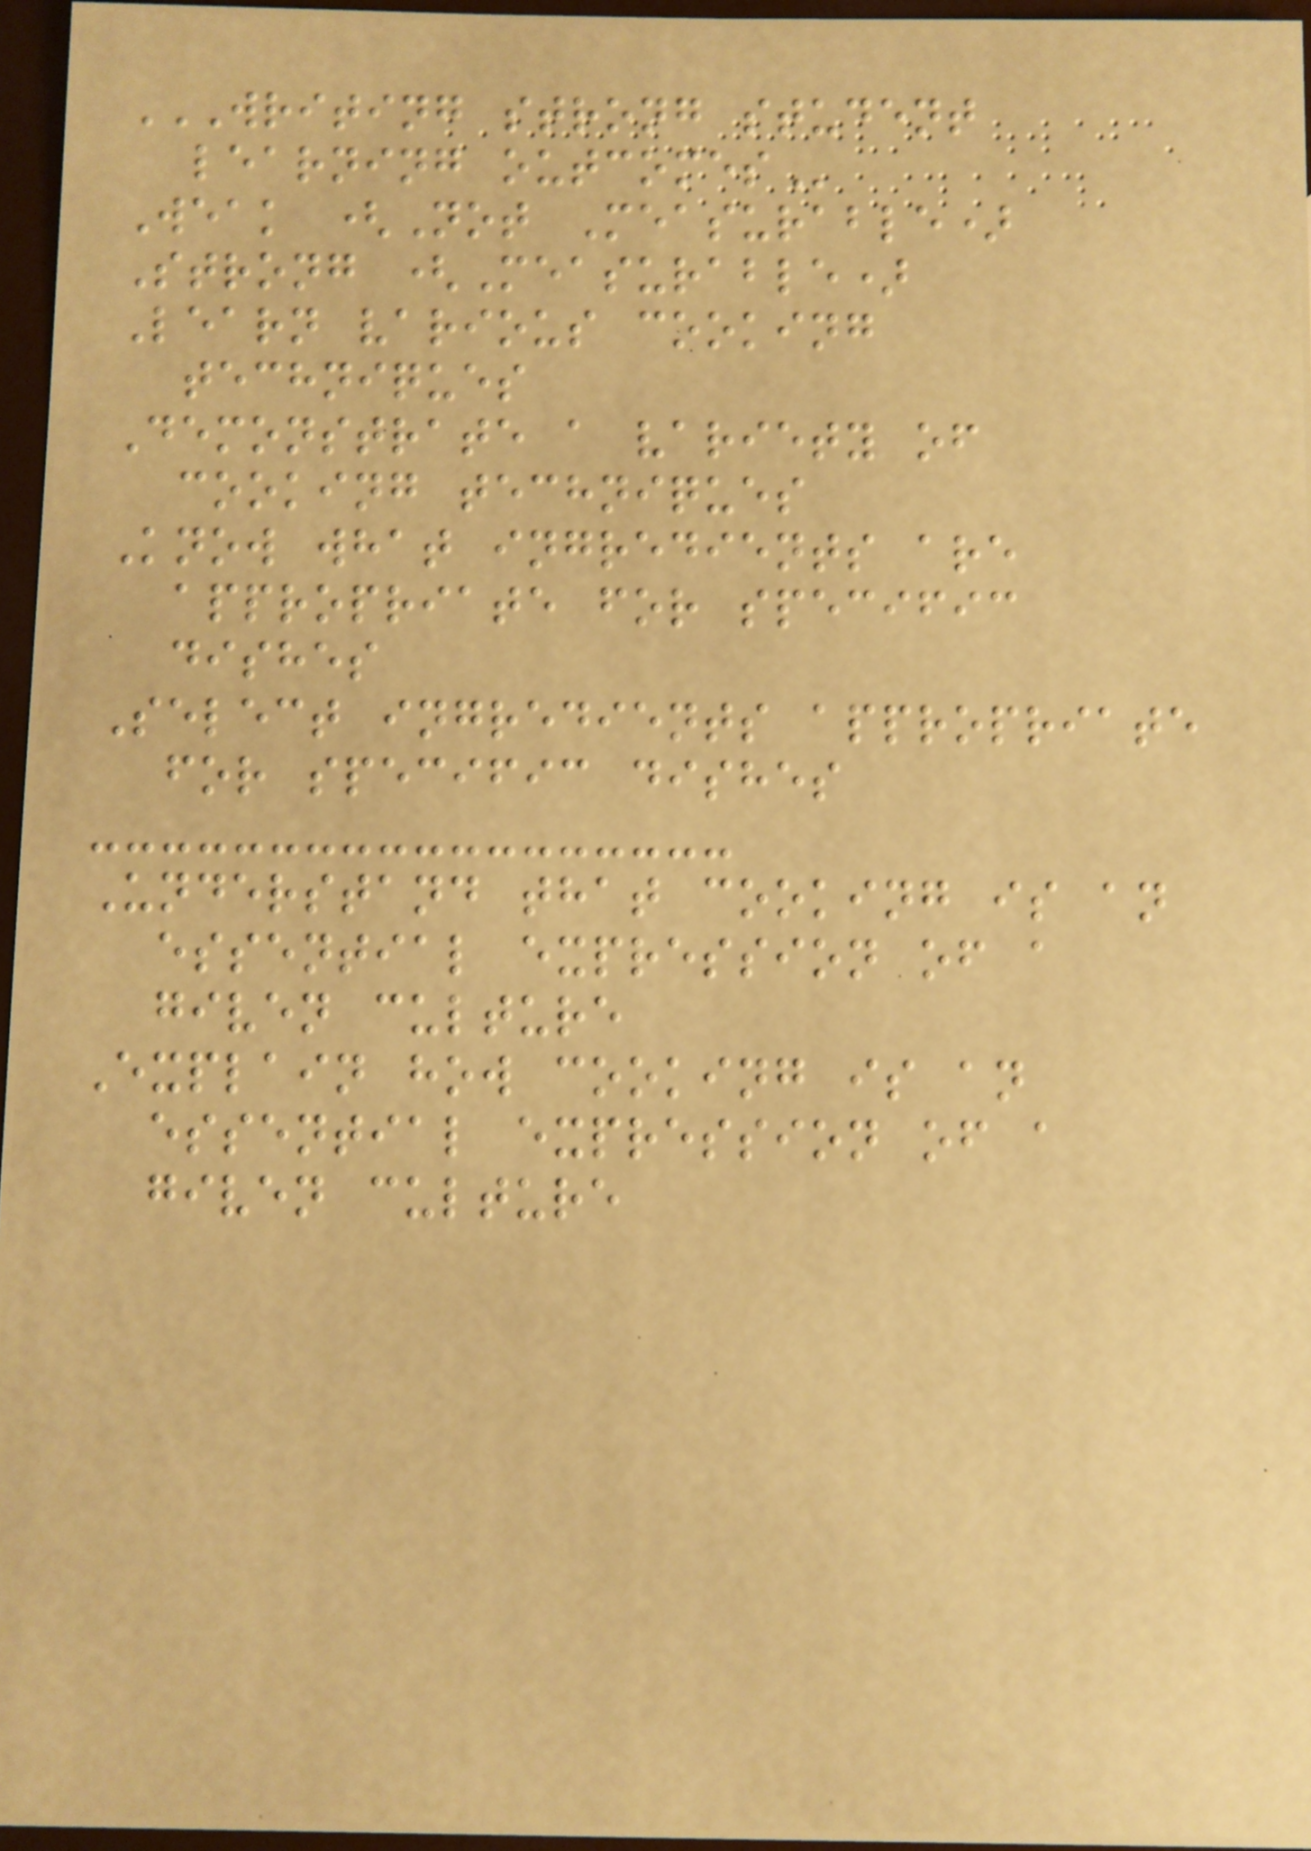WRITING STRONG STUDENT
LEARNING OUTCOMES
Weak (Not Measurable)
Strong (Measurable)
Learn various cooking
techniques
Demonstrate a variety of
cooking techniques
Know what ingredients are
appropriate for specific
dishes
Select ingredients appropriate
for specific dishes
Understand that cooking is an
essential expression of a
given culture
Explain how cooking is an
essential expression of a
given culture
